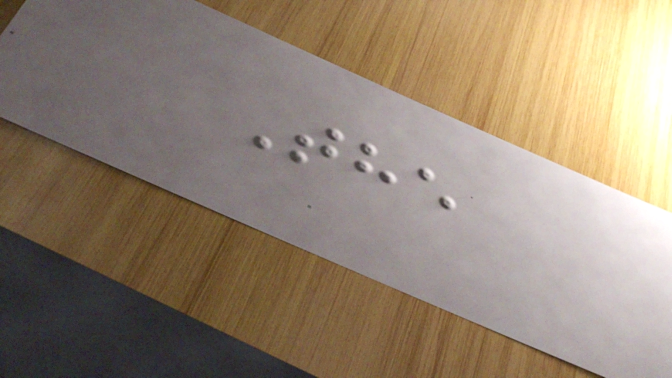The
